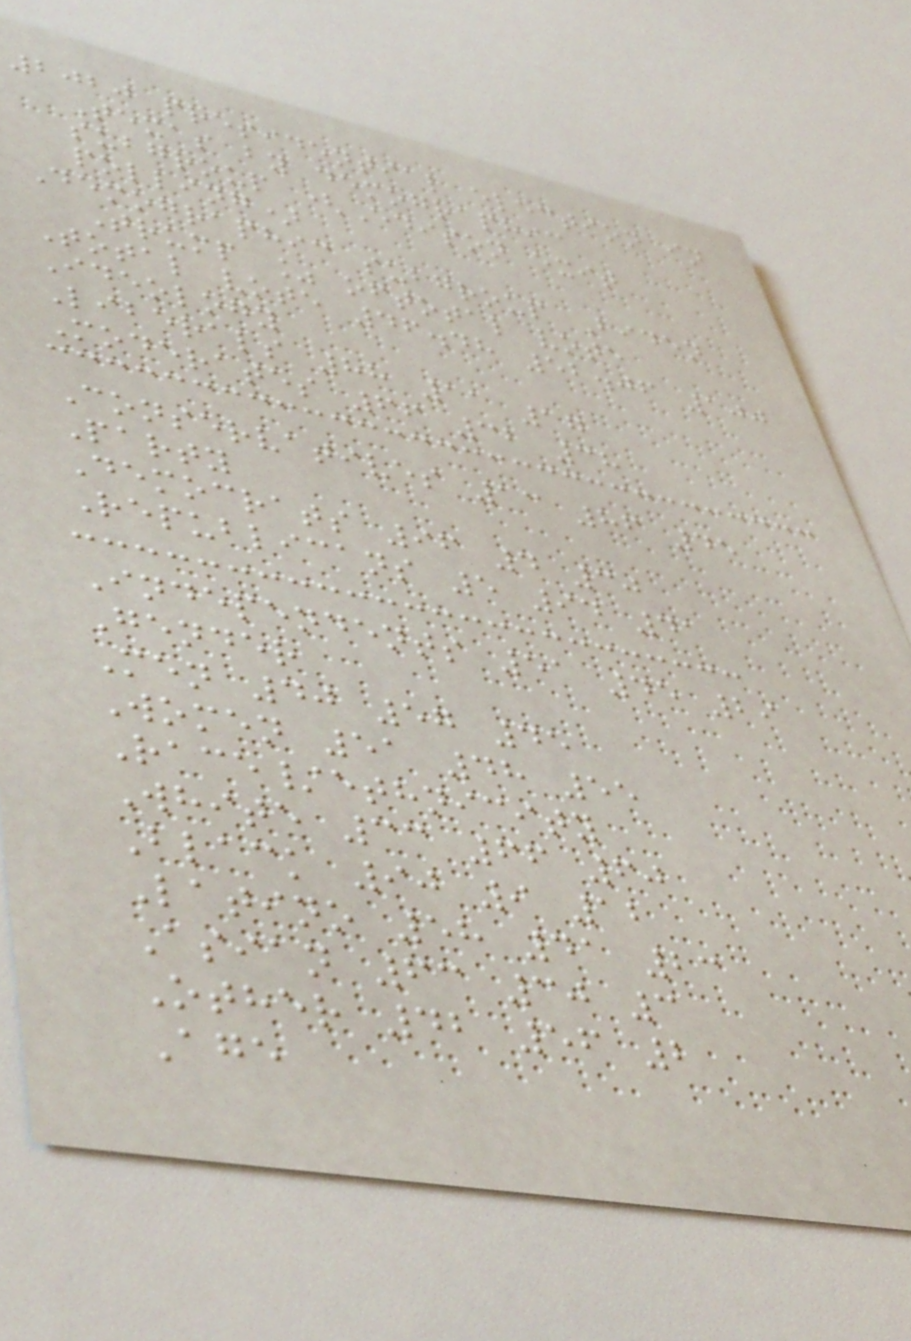2020 presidential election in
Texas by demographic
subgroup (Edison exit
polling)
Demographic subgroup Biden
Trump % oftotal vote
Total vote 46.48 52.06 100
Ideology
Liberals 88 11 17
Moderates 66 32 38
Conservatives 13 86 45
Party
Democrats 96 4 30
Republicans 5 94 41
Independents 51 45 29
Gender
Men 40 57 45
Women 51 48 55
Race/ethnicity
White 33 66 60
Black 90 9 12
Latino 58 41 23
Asian 63 30 3
Other 42 56 2
Age
